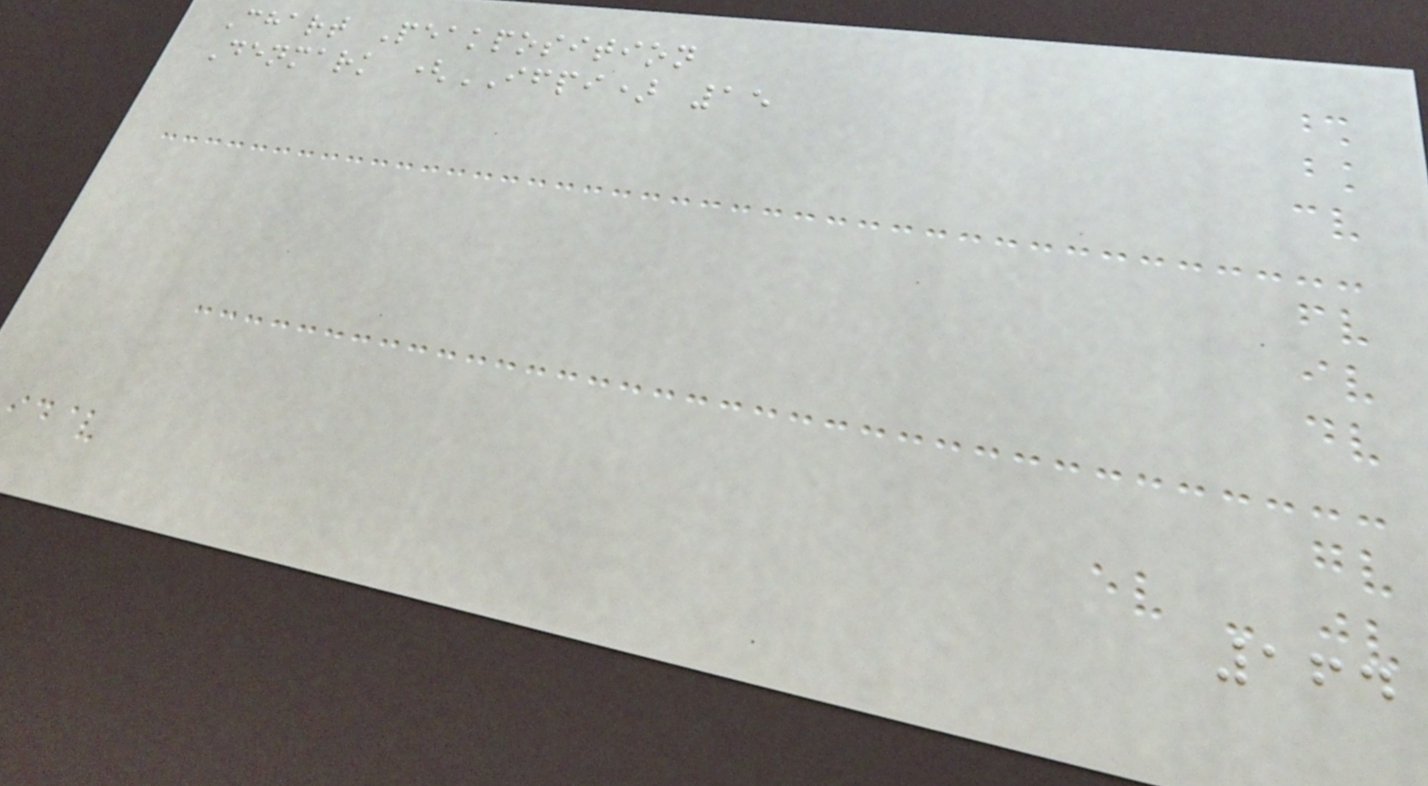Chart Peakposition
Denmark (IFPI) 15
164
